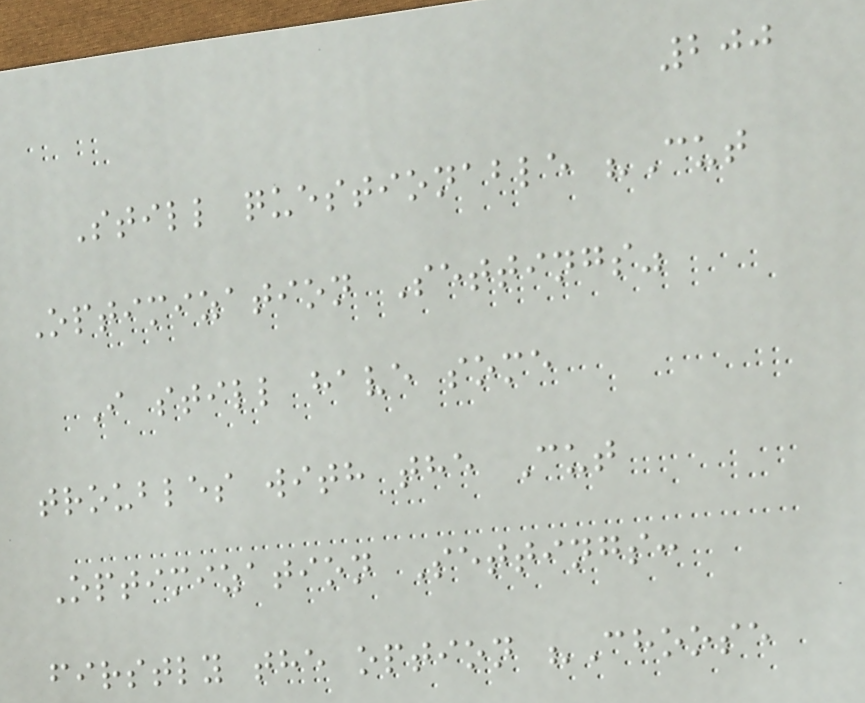200
Still questionable "Cut
Optimization Settings"
I still have some
troubles with the Cut
Optimization Settings:
firstly the option "Choose
